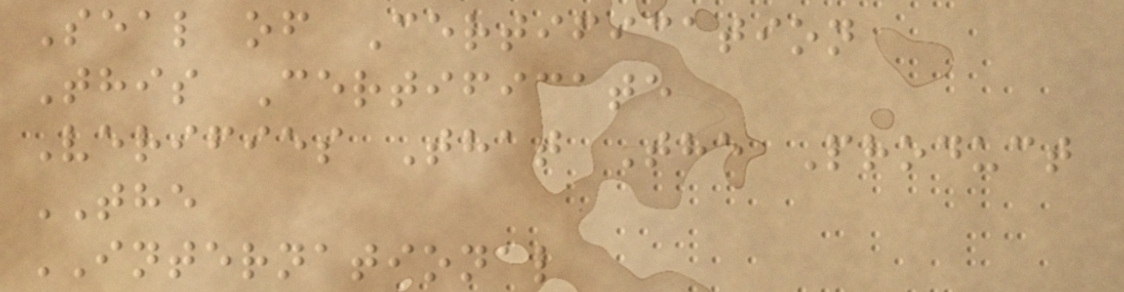Seal of Certification
This Certificate
Verifies That The Product
THE
INTERNATIONAL
